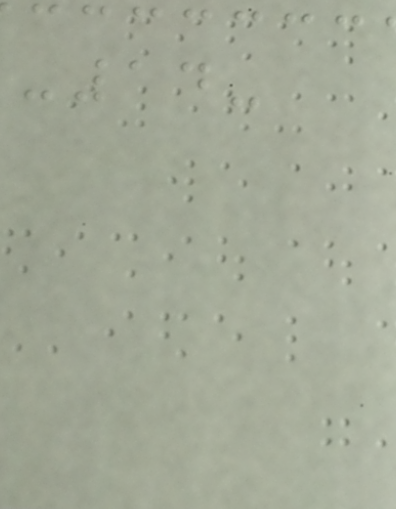-14-
